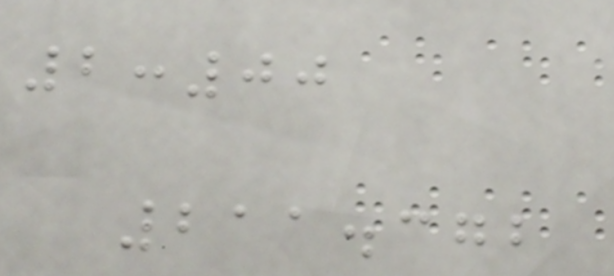2:00
211.372
